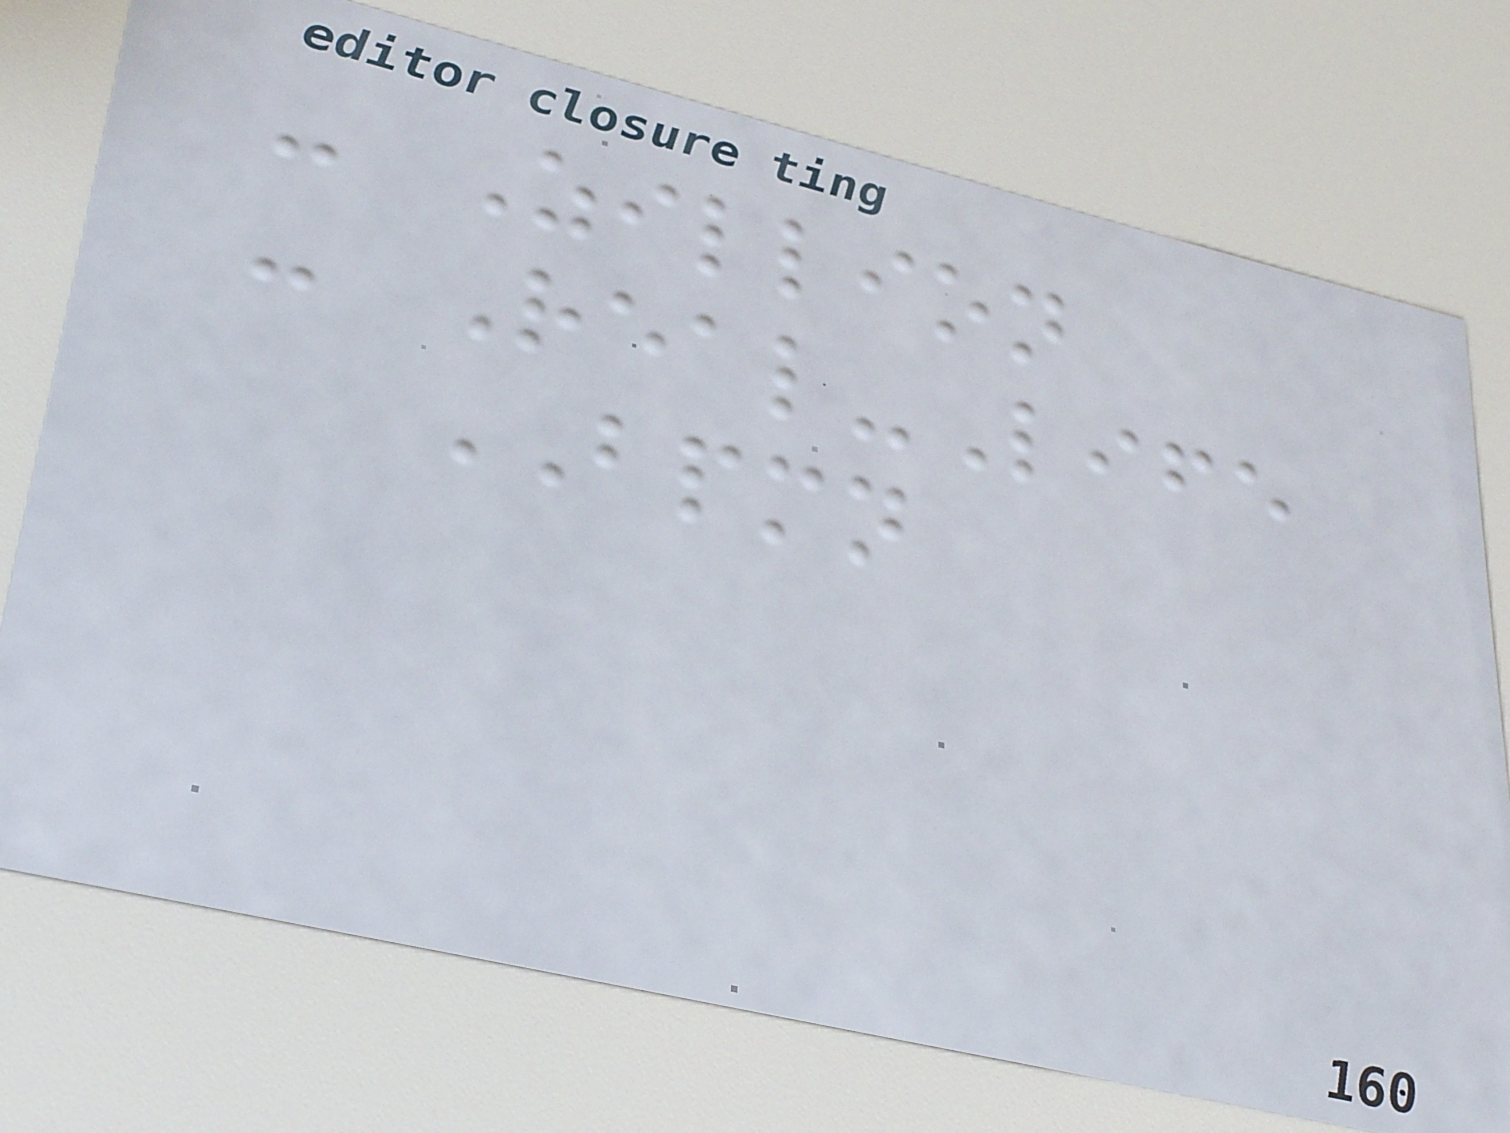- Zillion
- Real-Life
BPMN
